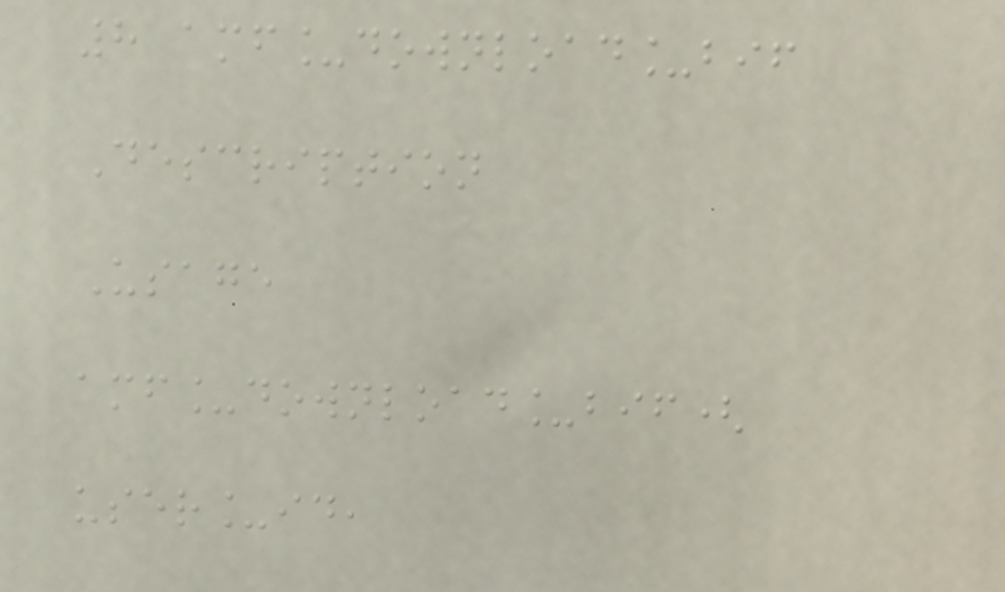8 amf_download_bif
Description
Usage
amf_download_bif(
user_id,
